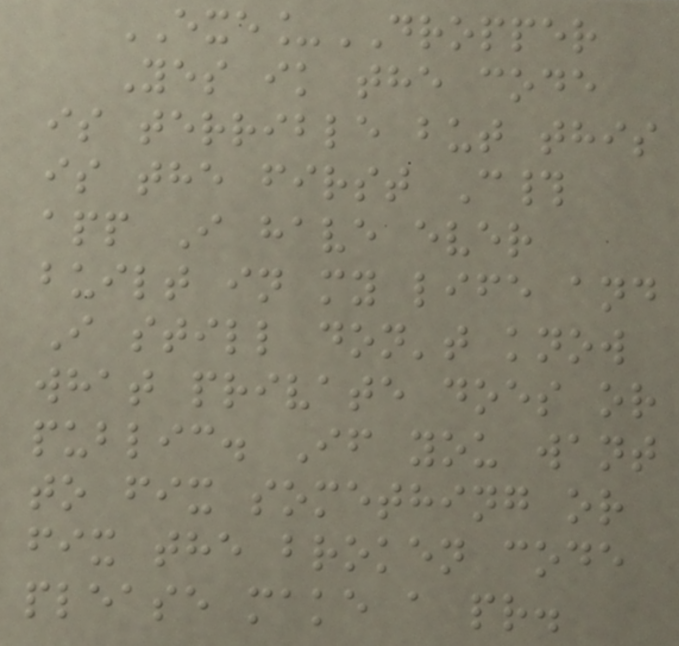EXE_DROPPER
Yes ik the code
is terrible but this
is the first C#
app I have ever
built in my life and
I still don't know
what private does or
public. If you want
to fix something or
fix the broken code
please make a pr.
